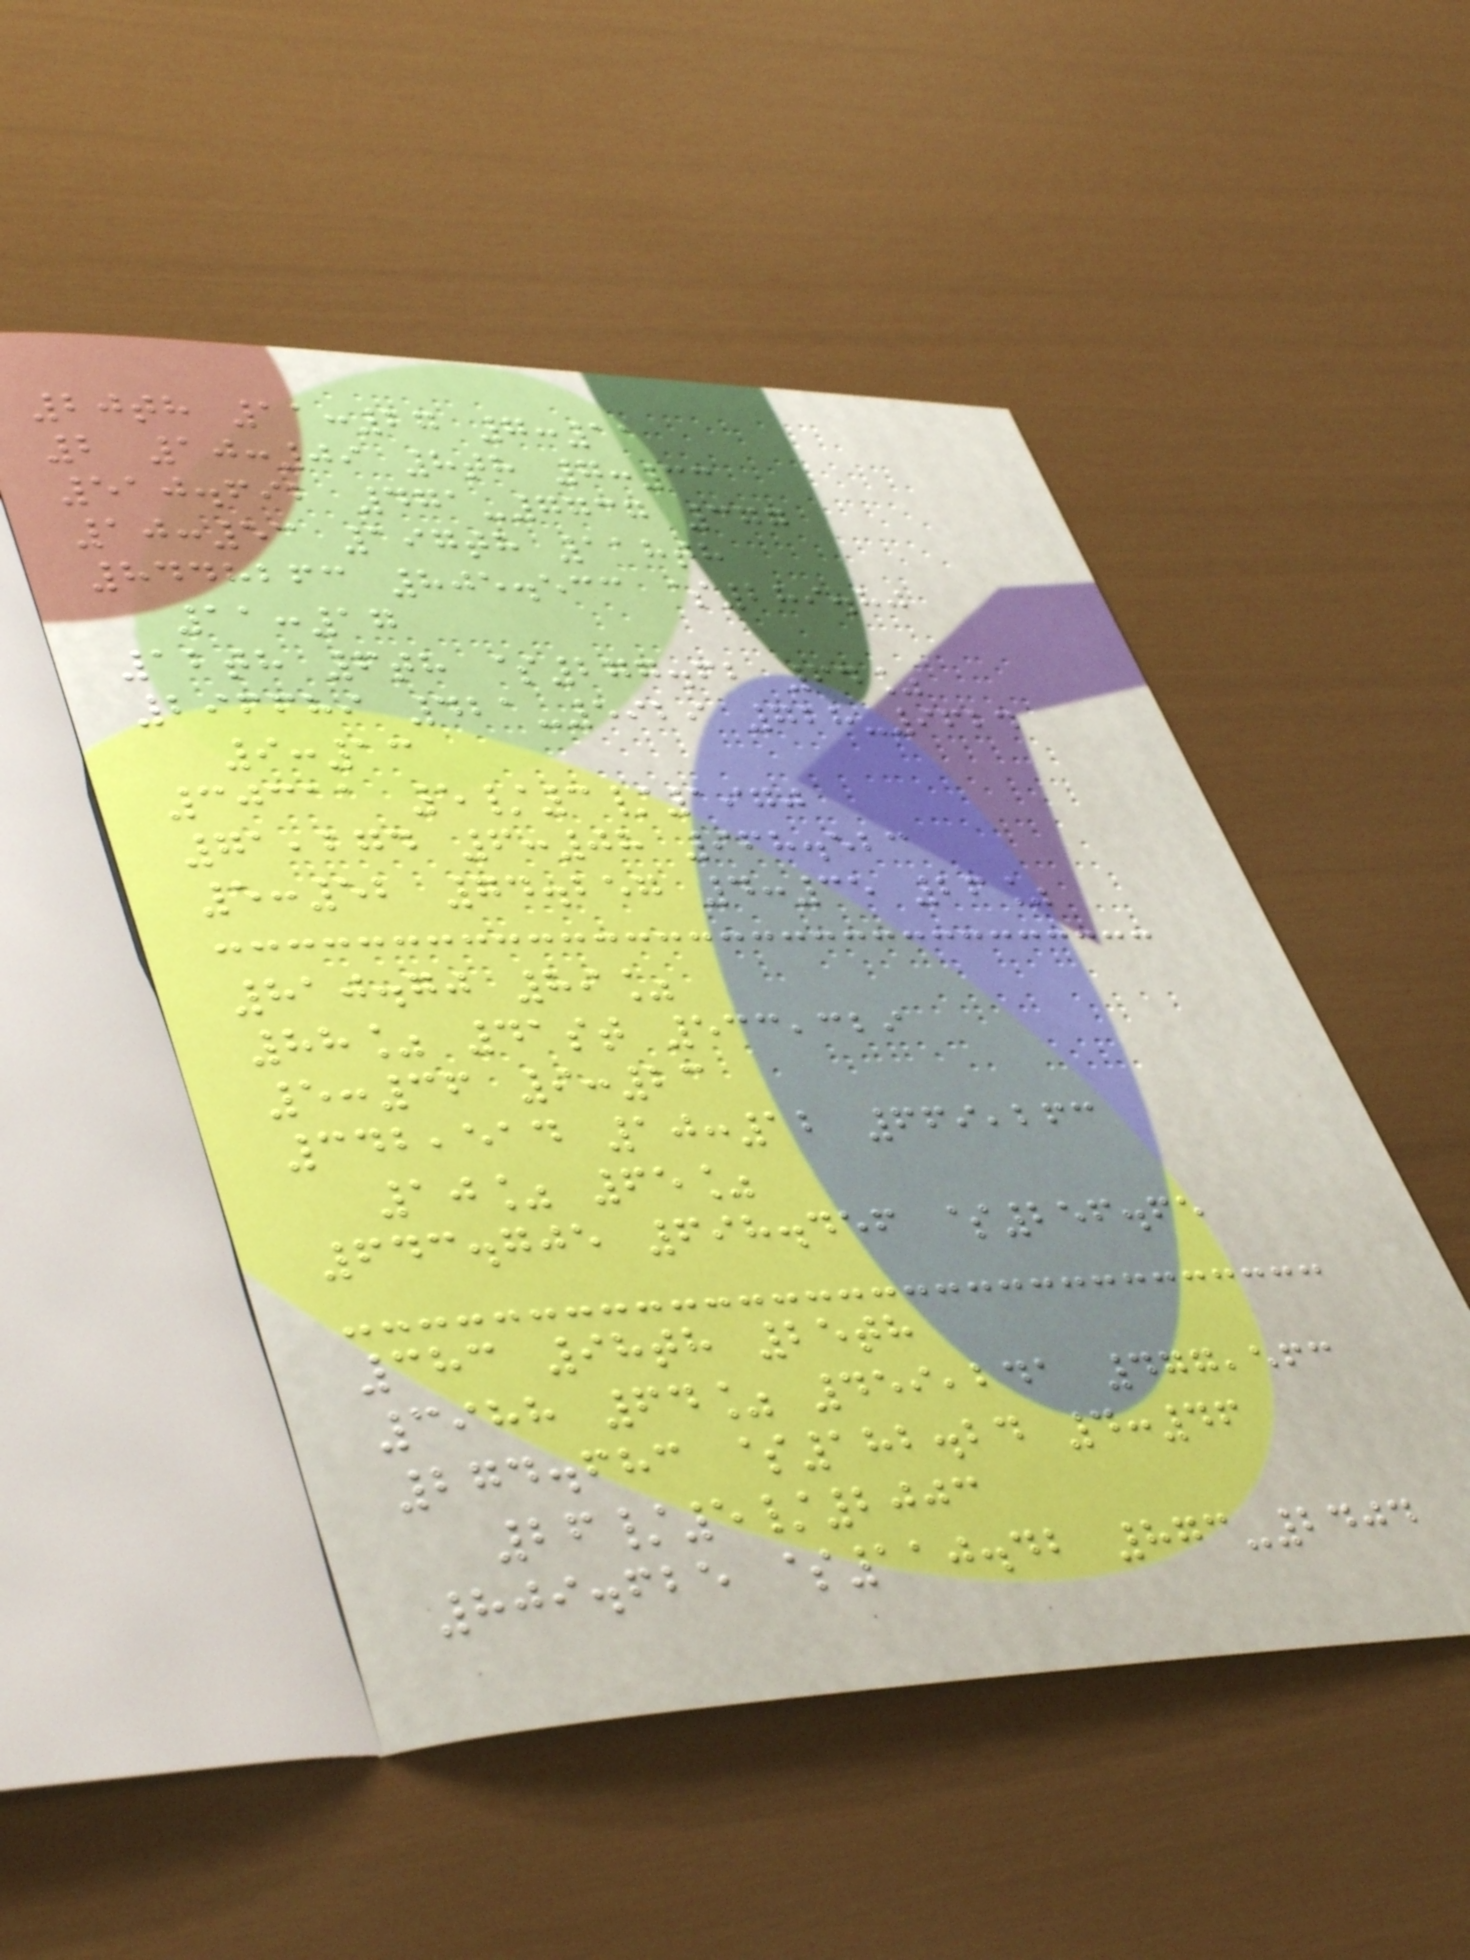20th 11:27 7:11
2 10:09 8th 7:33
510.692 471-7737 377
10:53 197th 118th
8448263 805.533 $289.80
11:17
12th 6th $277.62 64%
296689 421-5929 728-9624
9:13
30311 5/3/1970
71,274 6:08 968.523
5:52 74.257 4:35 26%
810.70 89%
88% 41st 533,329
5:36 9:23
342,514 10:12 669,263
10% 65%
643.705 698.456 $256.65
383 98th 25th
3988 64% 459,241 477,563
274.683 $182.24 4:46
26/5/2003
809.625 $110.42 873-2404
